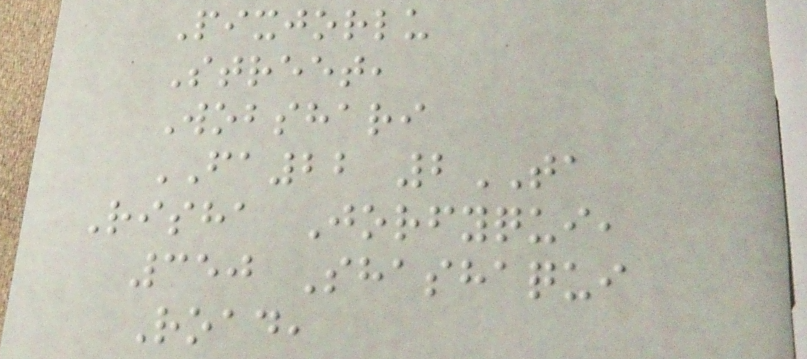Pixjorlu
Street,
Wobshari
FA22 2TA
Risha Jorfyqui,
350 Shashaqui
Road,
